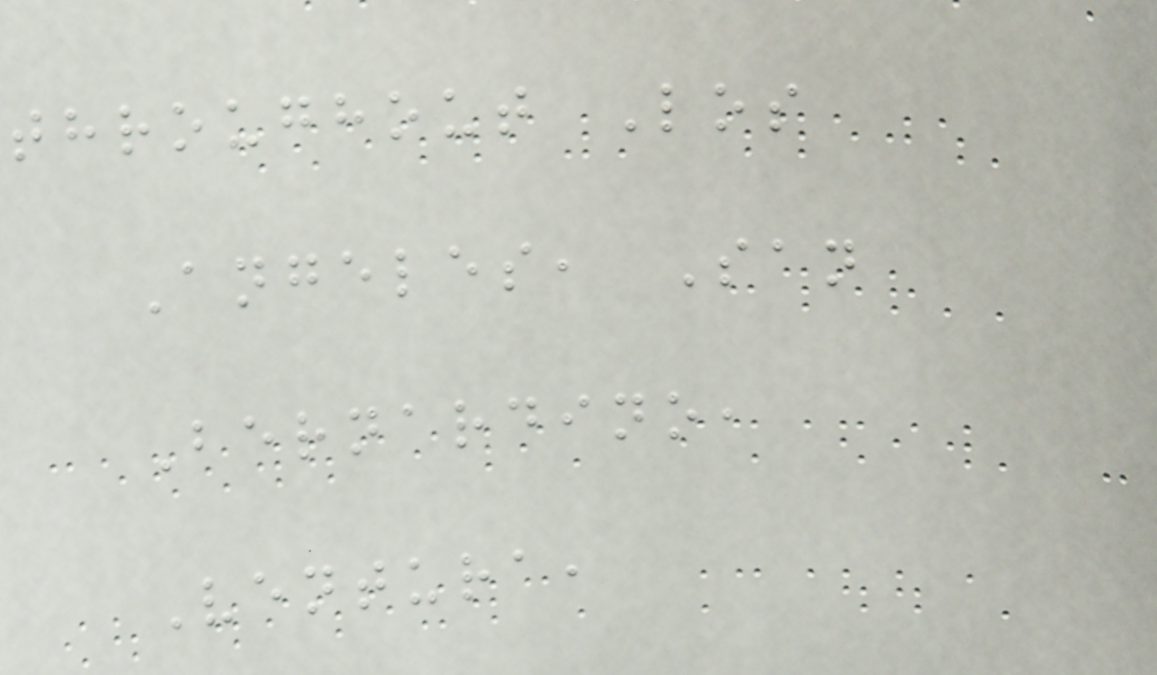throughout Los
Angeles, San
Bernardino,
Ventura,
